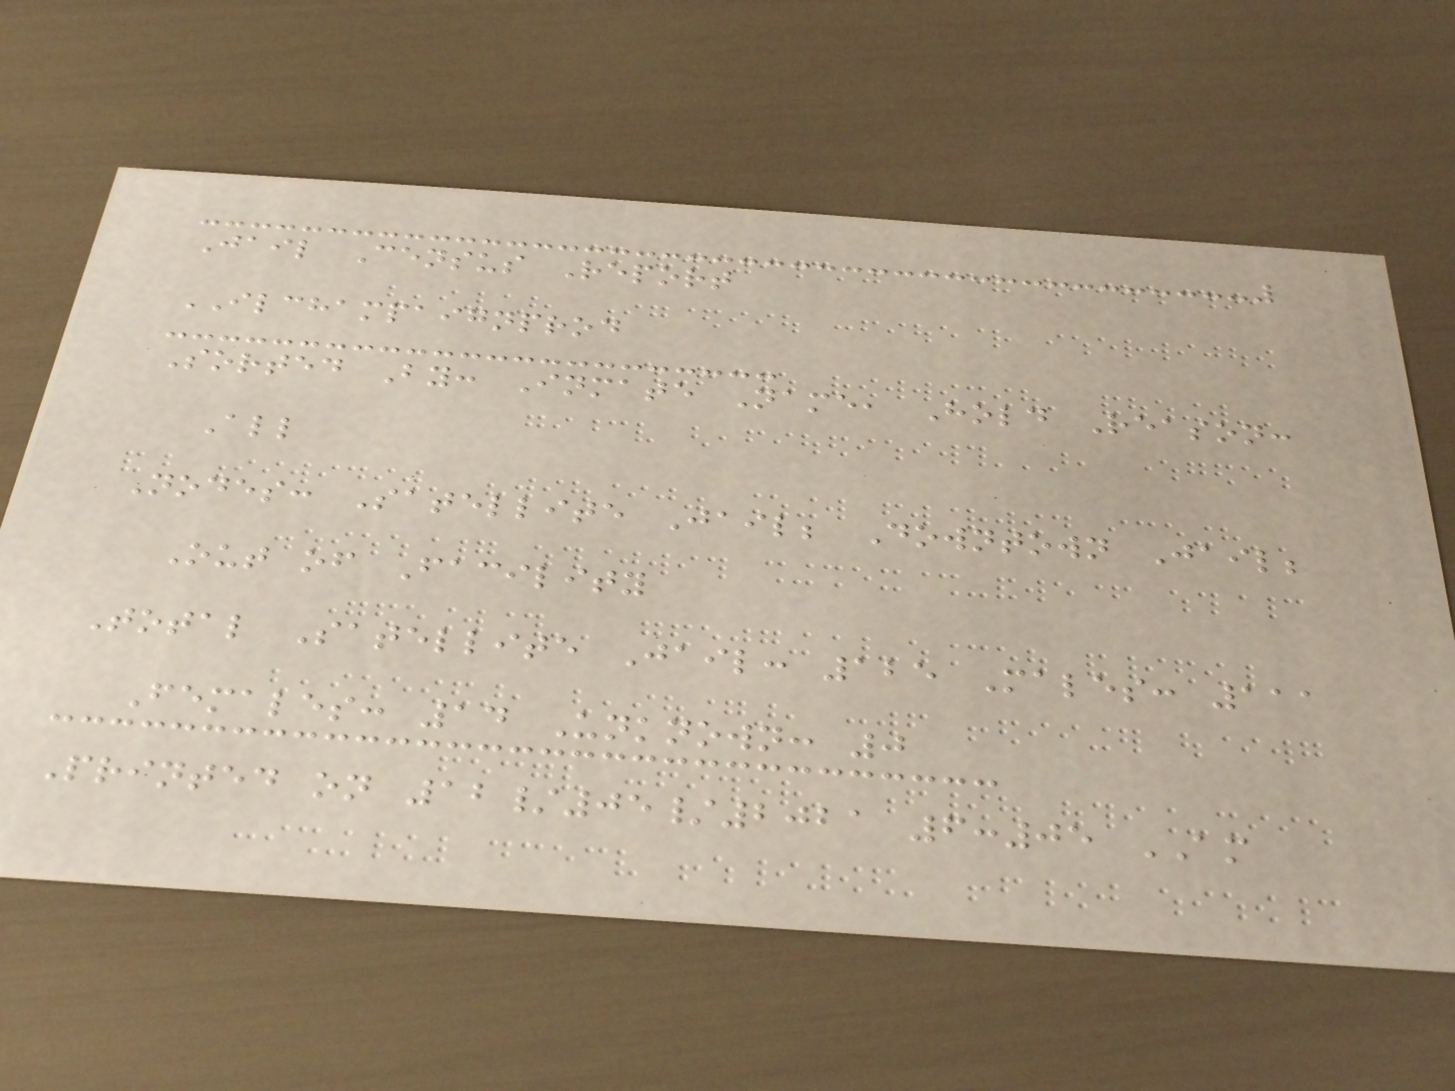Jail Census Report
ILCHAMPAIGNPROD
Sorted By: Inmate Name, Hold Reason:
All
Nodes: Satellite Jail; Downtown Jail;
Out of Facility
Total Satellite Jail: 125 Males: 111
Females: 14 Unknown: 0
Printed on 12/05/2021 6:05 AM
